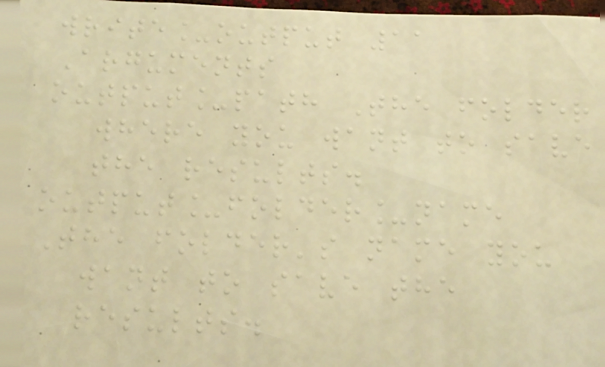write_output 11
Arguments
output_path The folder
where you want to save
the results.
output_folder_name
The folder's name you
want to save the
results.
